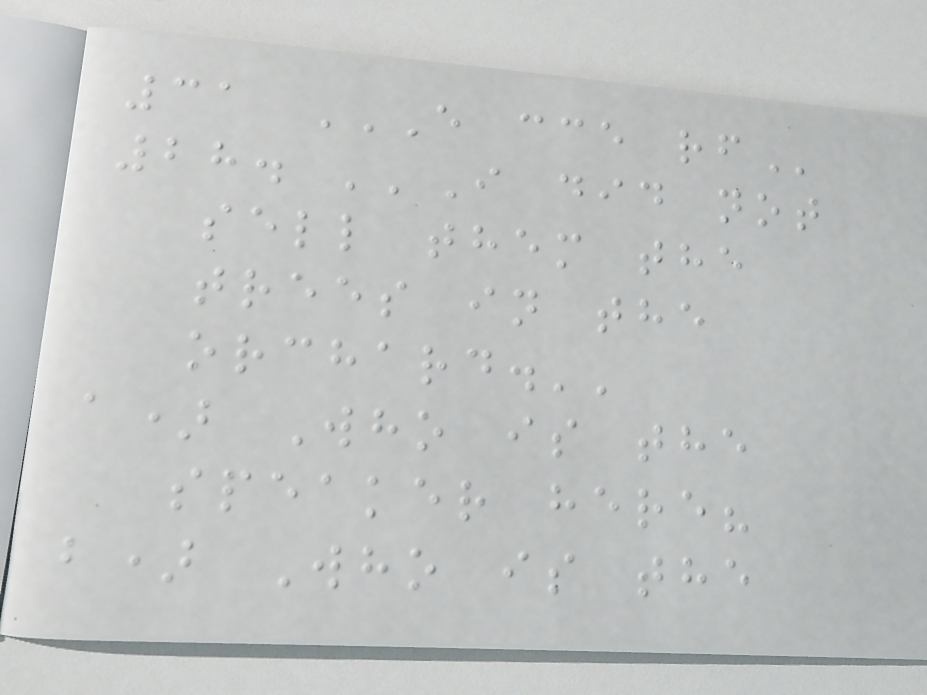31 E CCE RF
28. ''I did not
sell them the
trees in the
orchard.''
a) Who is the
speaker here?
b) Who is the
